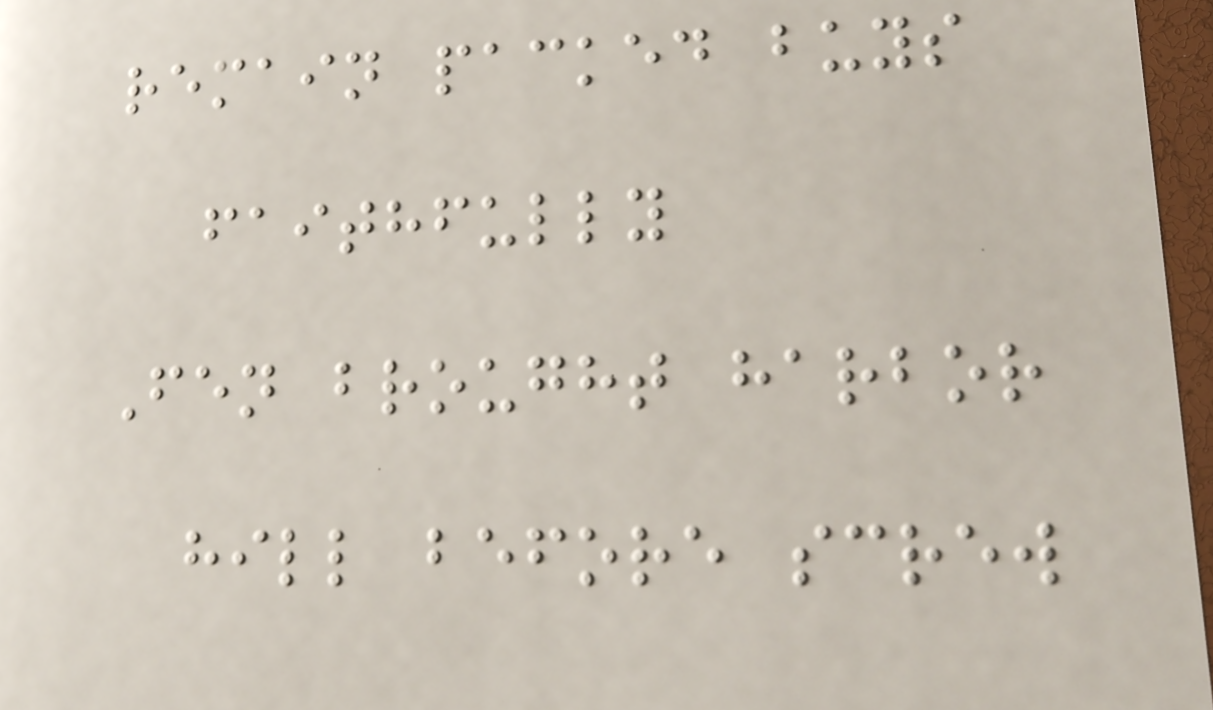remain packed buys
faithfully
Fen brought harbor
hill before screw
